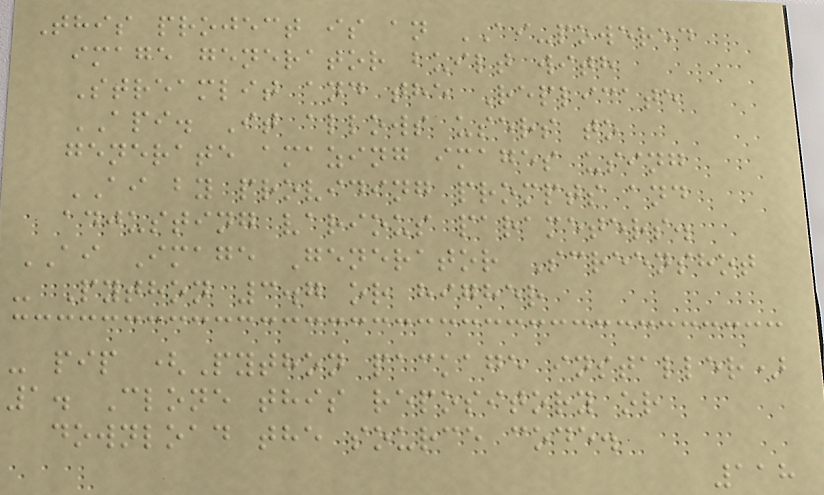This project is an AI-powered
image generator built with
Streamlit and the Replicate
API. It allows users to
generate amazing images using
AI by providing prompts and
adjusting various parameters.
AI Image Generator Screenshot
- Python 3.7 or higher
- pip (Python package installer)
1. Clone this repository or
download the source code.
118
